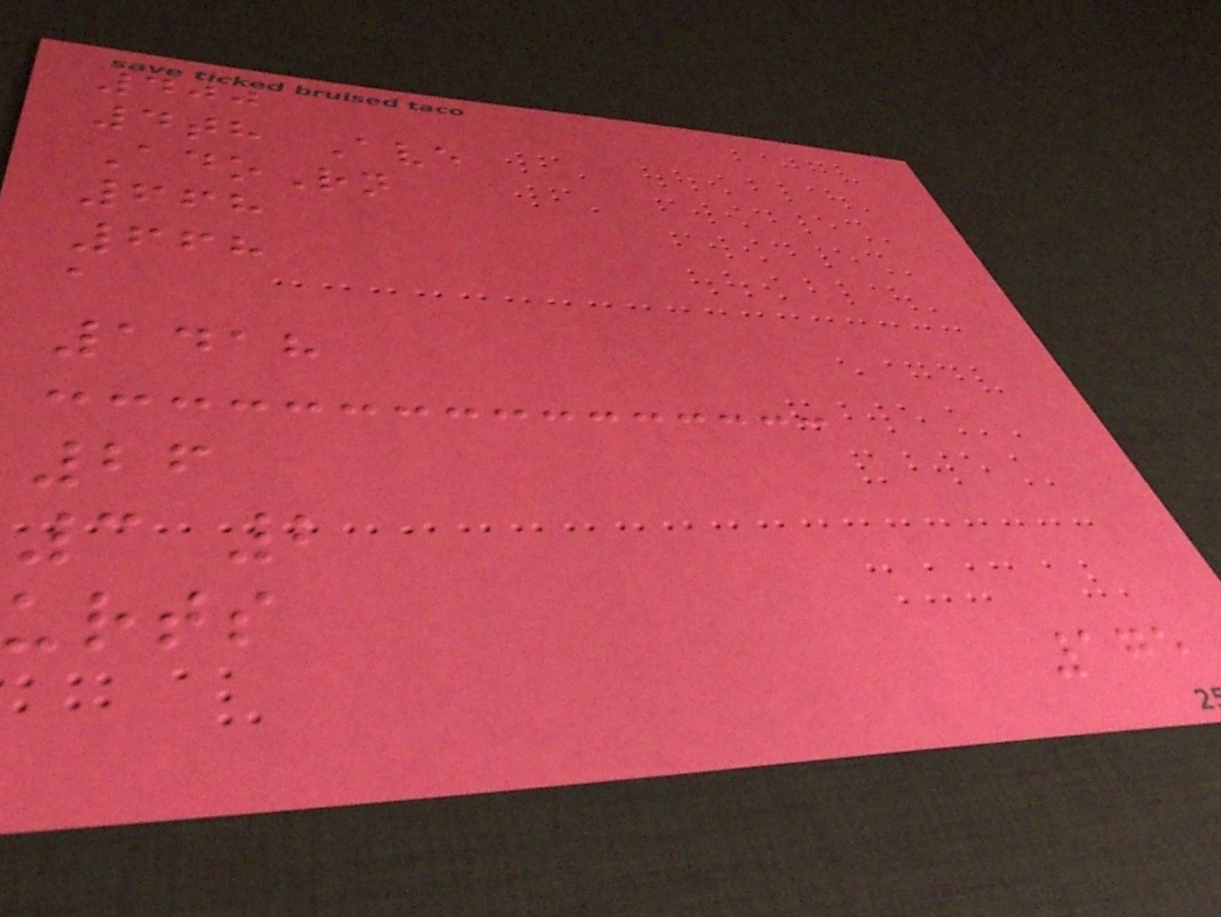400
4th Ave
AdoRn
668
668
a
1418
26
3 2
urts
175
